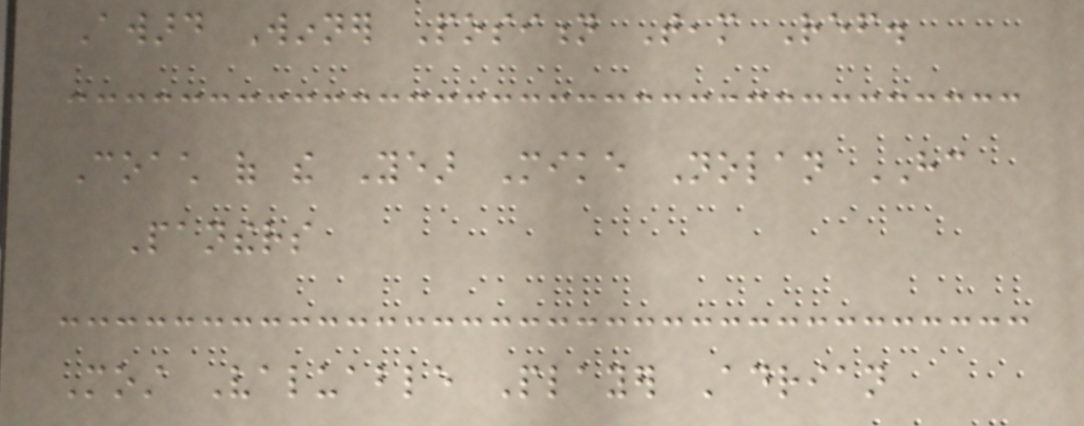Award Winner Position Team Ref.
Coach of the Year Mike Nolan HC
Panthers
Most Valuable Player Adrian
